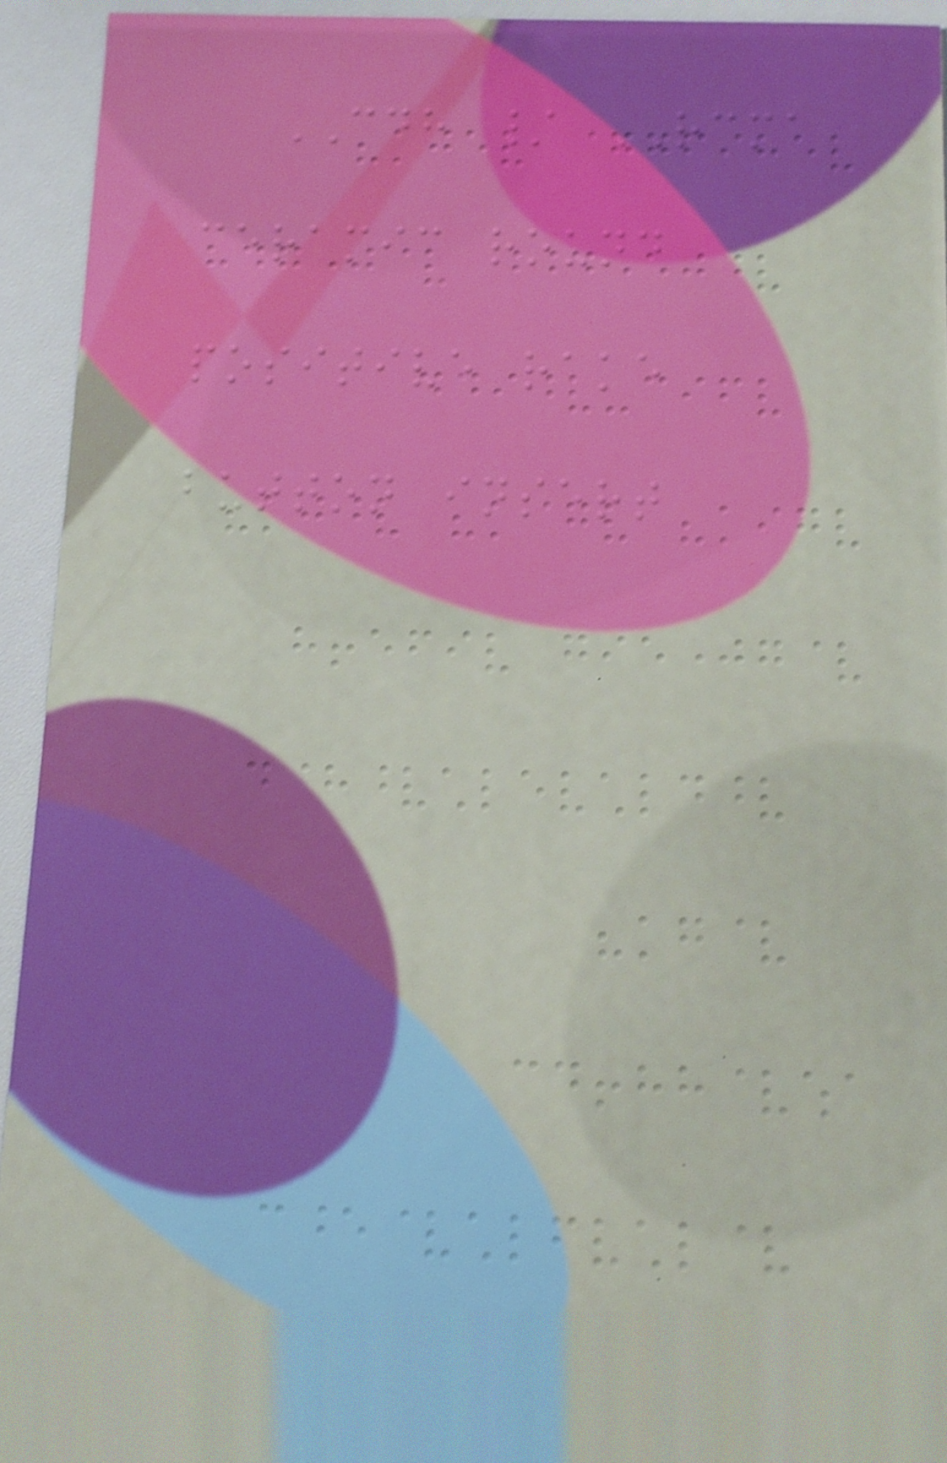CDH / RCMA
ceramic round
positive rake
button insert
